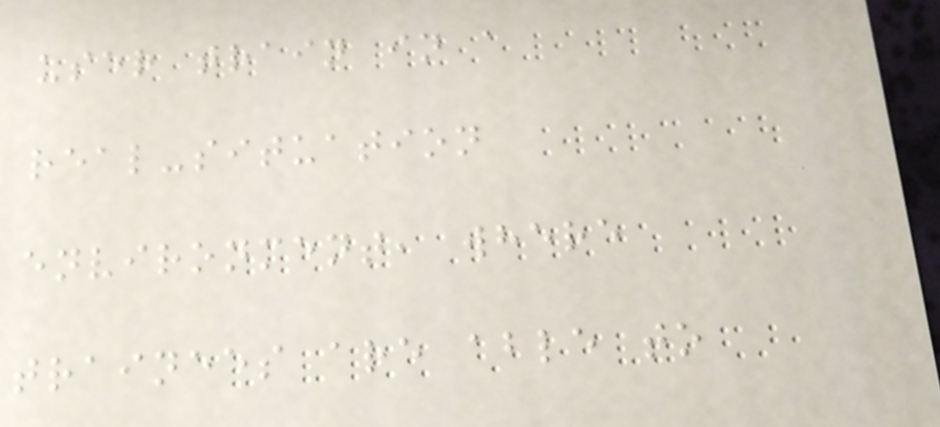user train in a
real-situation
environment, where
trainees are able to
